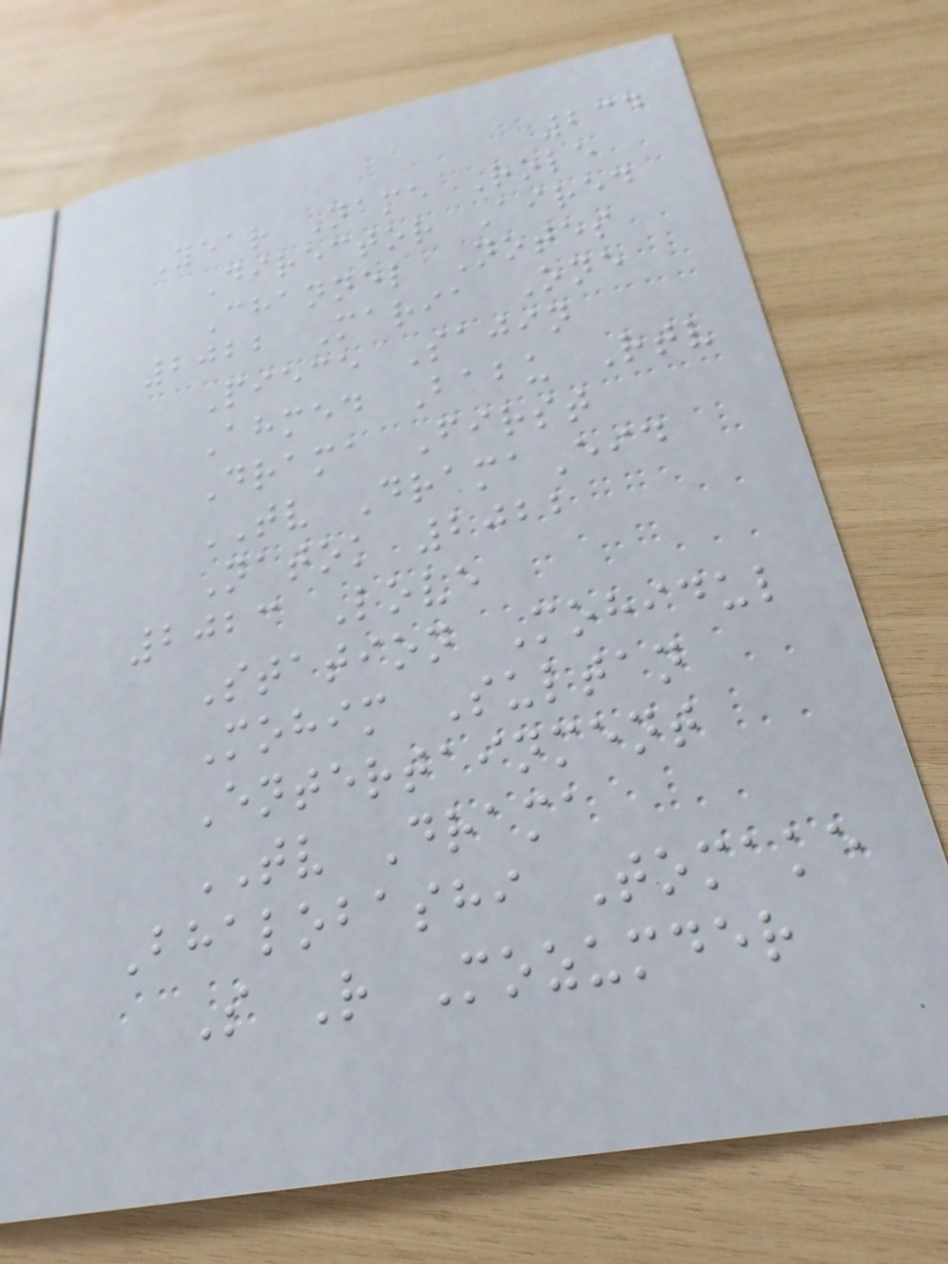234
Year Name Role
Director Aired
Channel Notes
2022 Maria One
Piece Sajin
Ahmed Babu Rtv
Drama First
TV DramaEid
Natok 2022
2023 Love
Station Mohidul
Mohim Sultan
Entertainment
TV Drama
Bhalobashi Tomake
S R Mozumder
